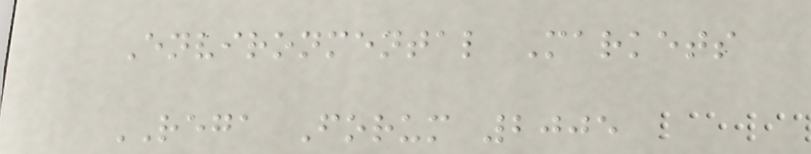Environmental Markets
REGA Forum 2005
